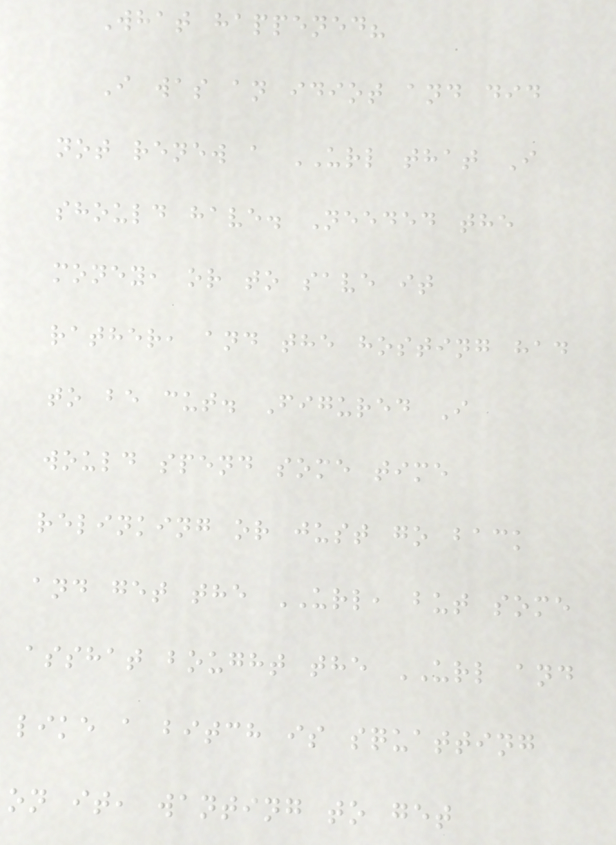What happened?
I was an idiot and did
not renew a URL that I
should have. Needed the
money, or to save it
rather, and the hosting had
to be cut. Figured I
would spend some time
relinking or just go back
and get the URL, but some
asshat bought the URL and
like a bitch is squatting
on it, wanting to get
